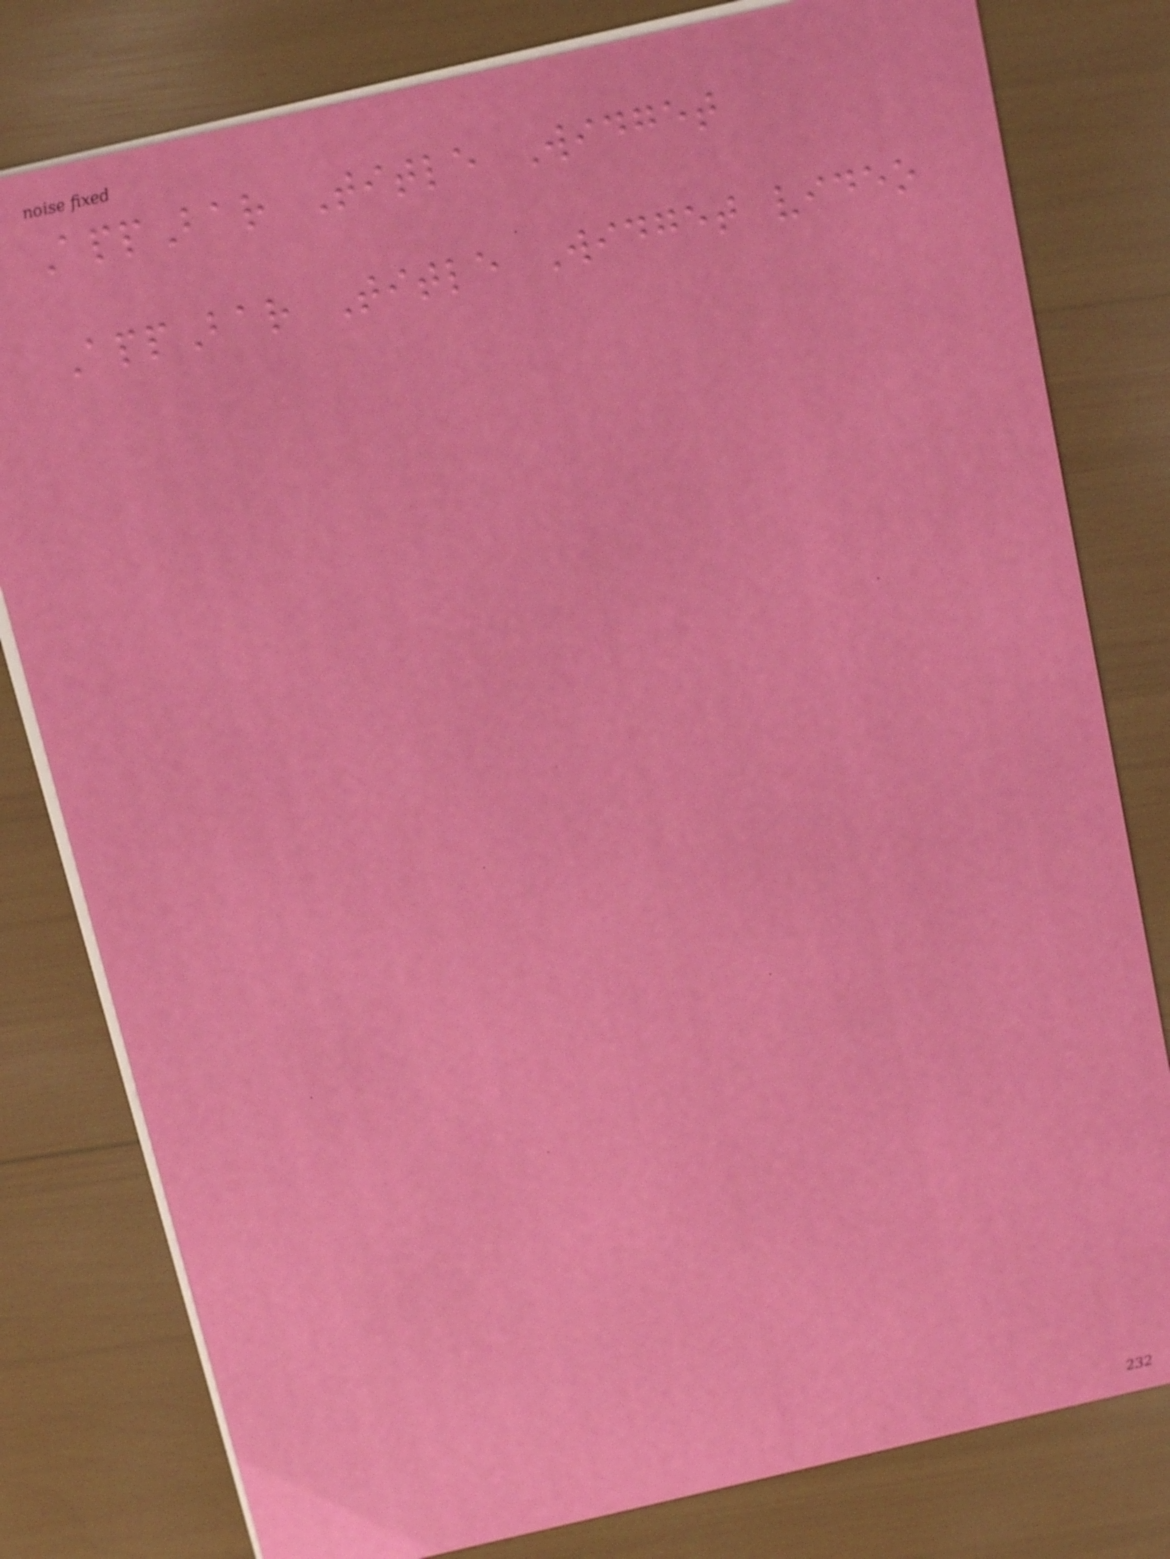AppBar Title Widget
AppBar Title Widget video
